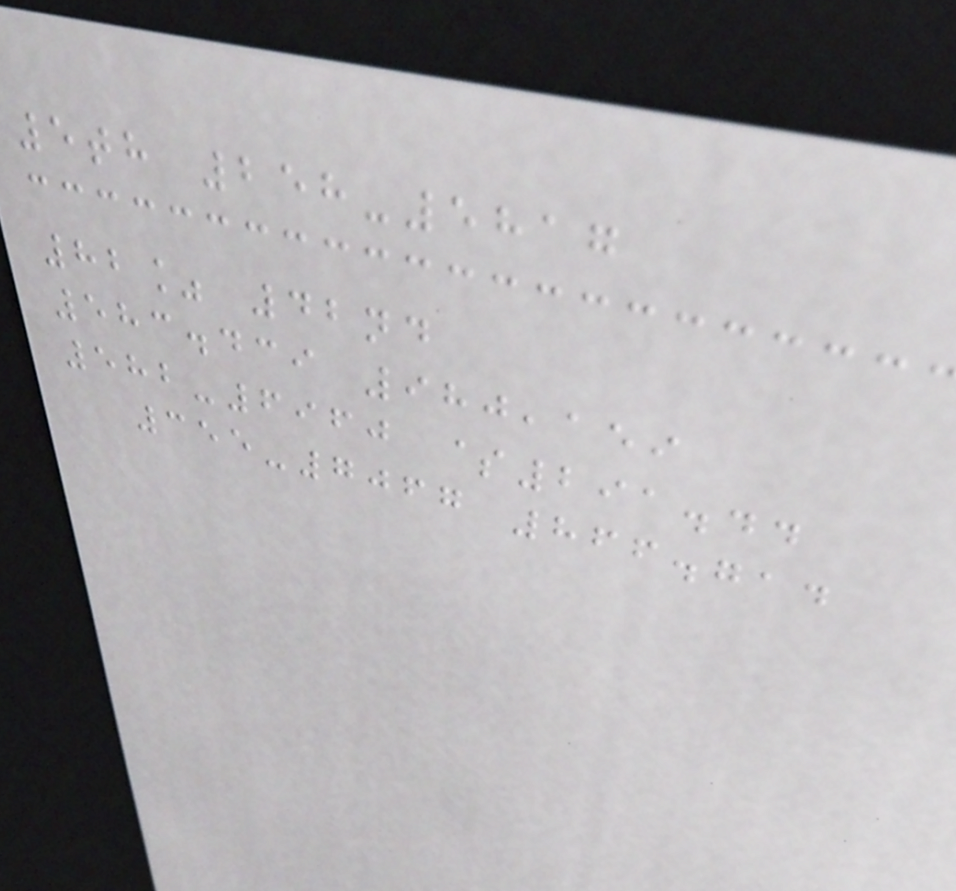5th 258-5817
82% 42nd
583.439 980,159
582-6960 $291.44
355-7067 866.714
